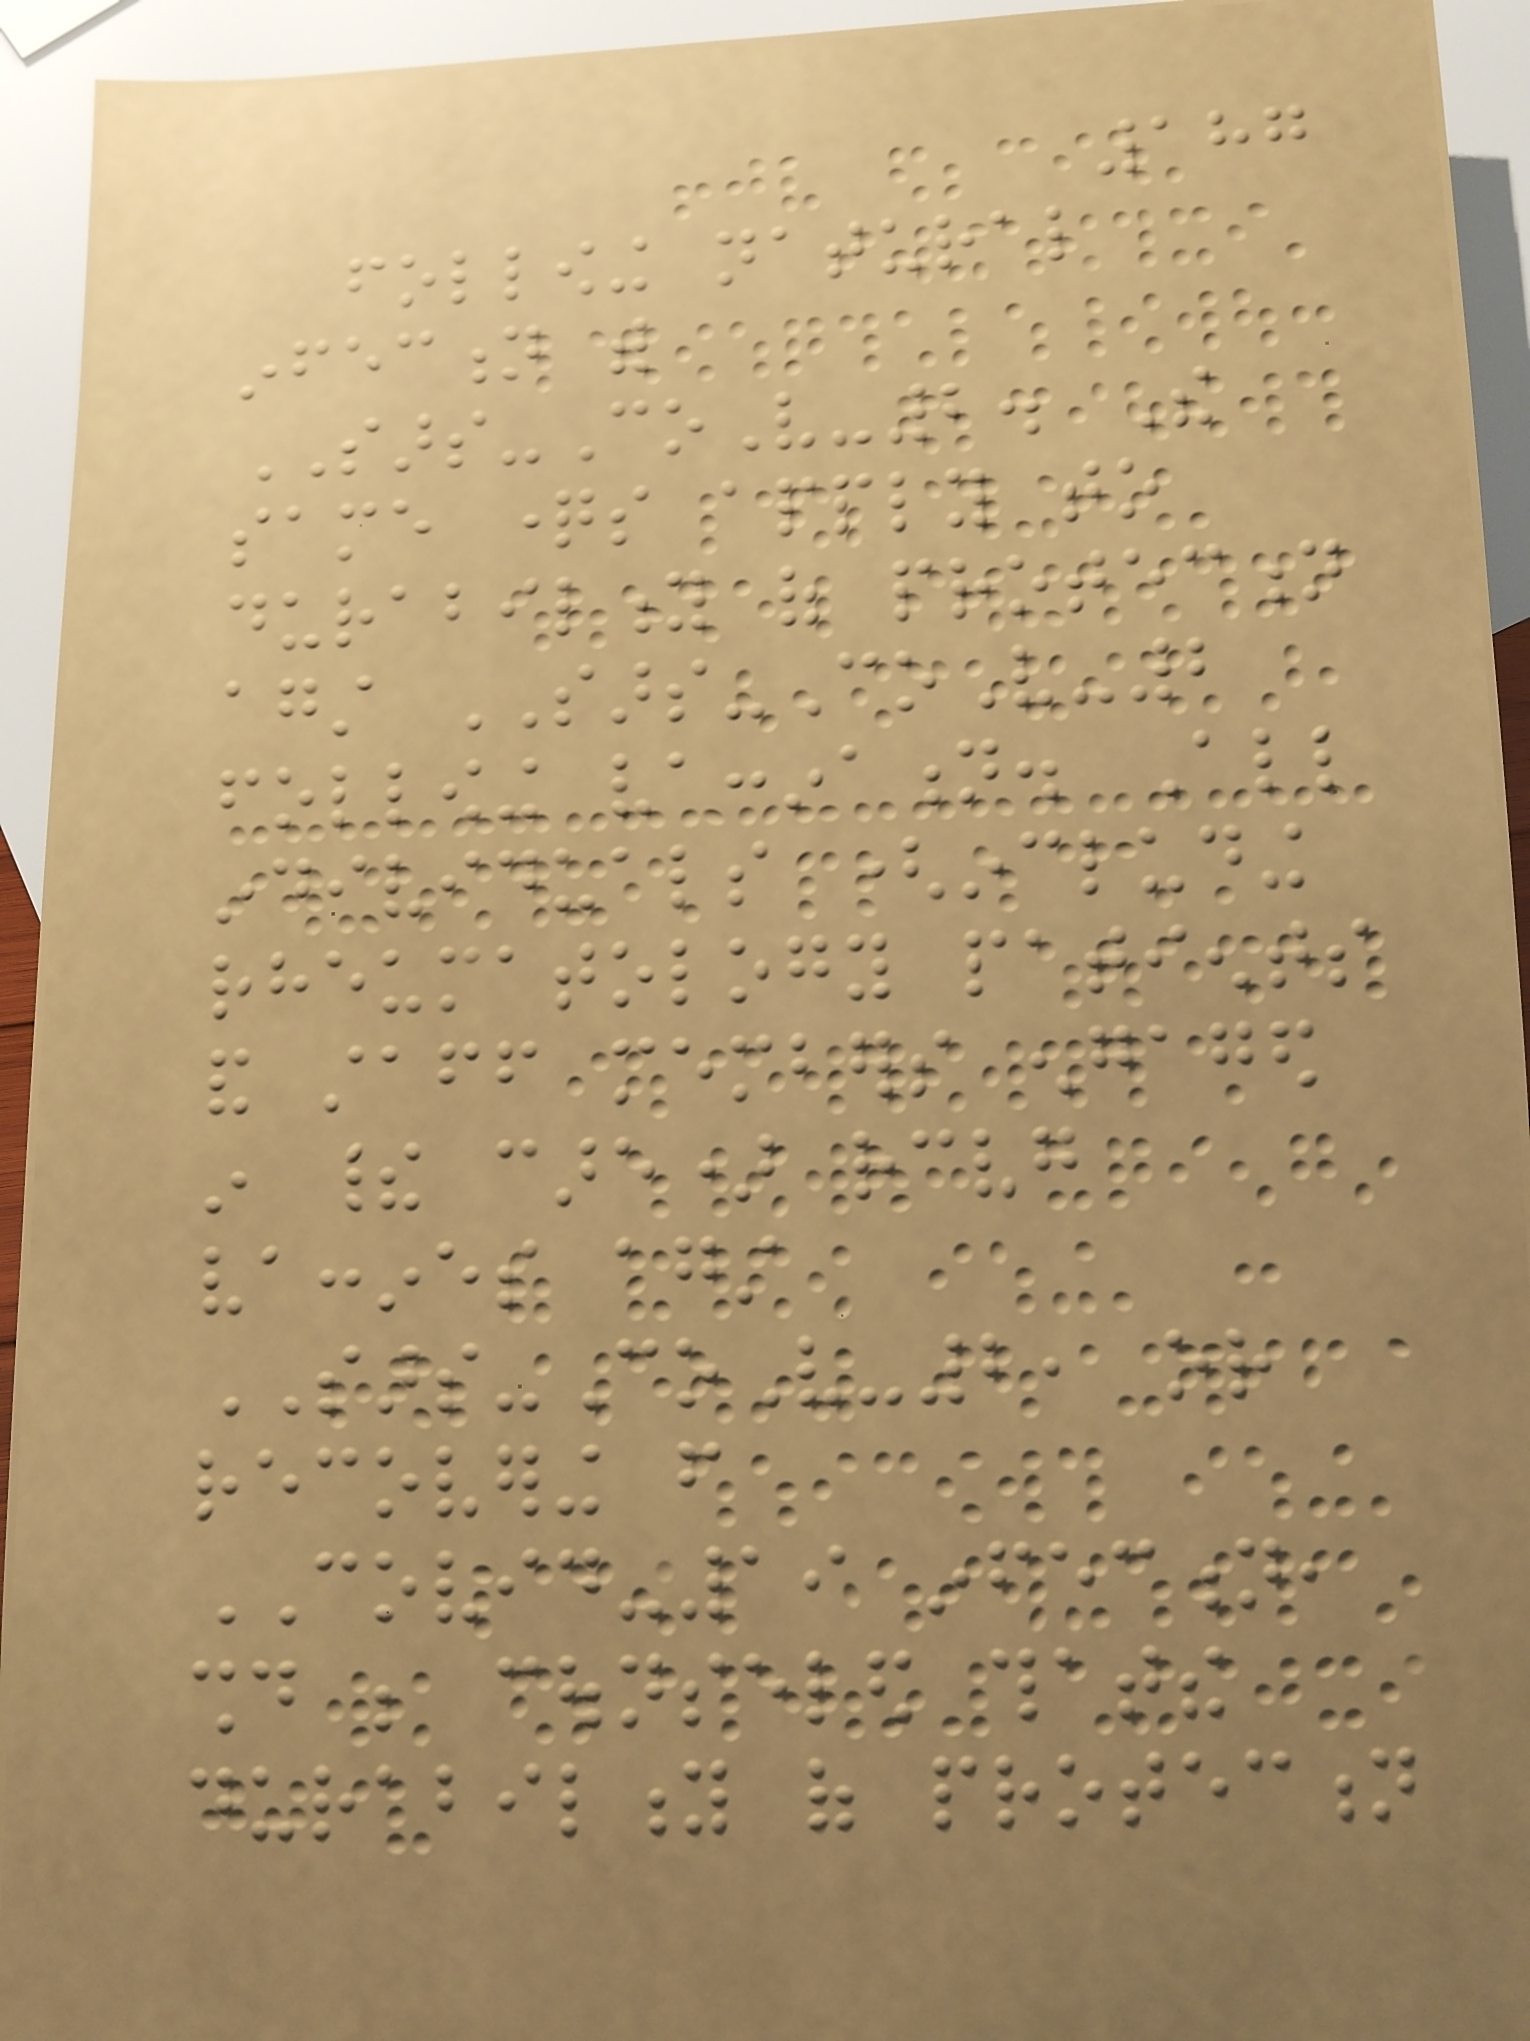187
following natural
infection with
SARS-CoV-2. The
same questions apply to
durability of protection
against SARS-CoV-2
following vaccination. All
individuals (including
rheumatology patients
and staff members engaged
in their care) receiving
vaccines against
SARS-CoV-2, or
recovering from
COVID-19 infection,
should be counseled thatthe
durability of protection
